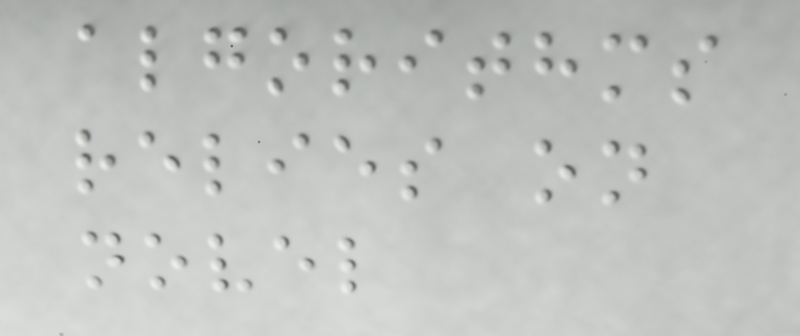algorithms
relies on
novel
